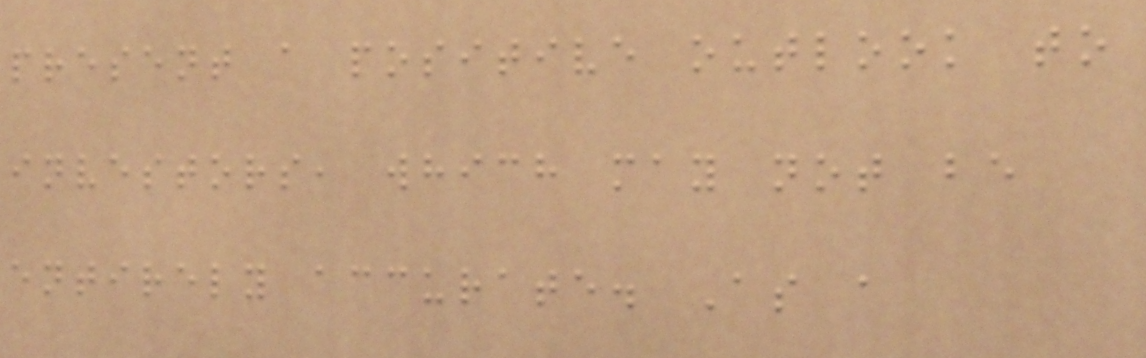present a positive outlook to
investors, which may not be
entirely accurate. As a
